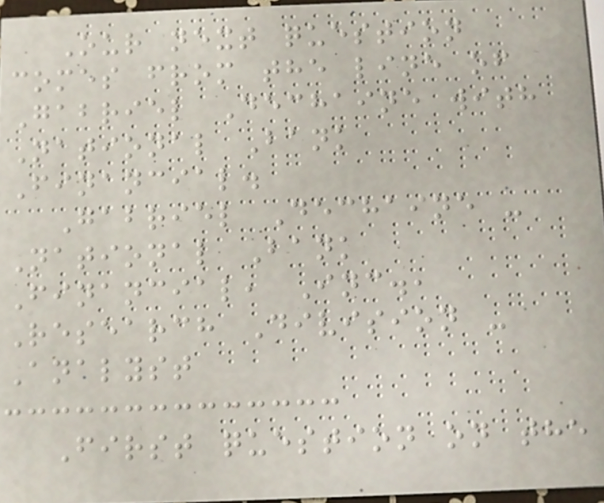Our next question
comes from the line of
Gabriel Dechaine with
National Bank
Financial.
Gabriel Dechaine -
National Bank
Financial, Inc.,
Research Division -
Analyst
First question on the
